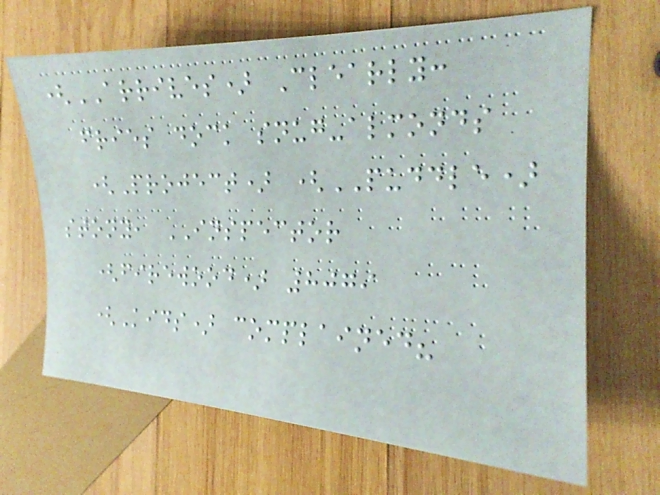(ARRIVES) Clearly:
fries dock snug-almonds
(Project) (PUDDLE)
stony, INSPECTOR
(firewood) 8079
(Kids) complained?
